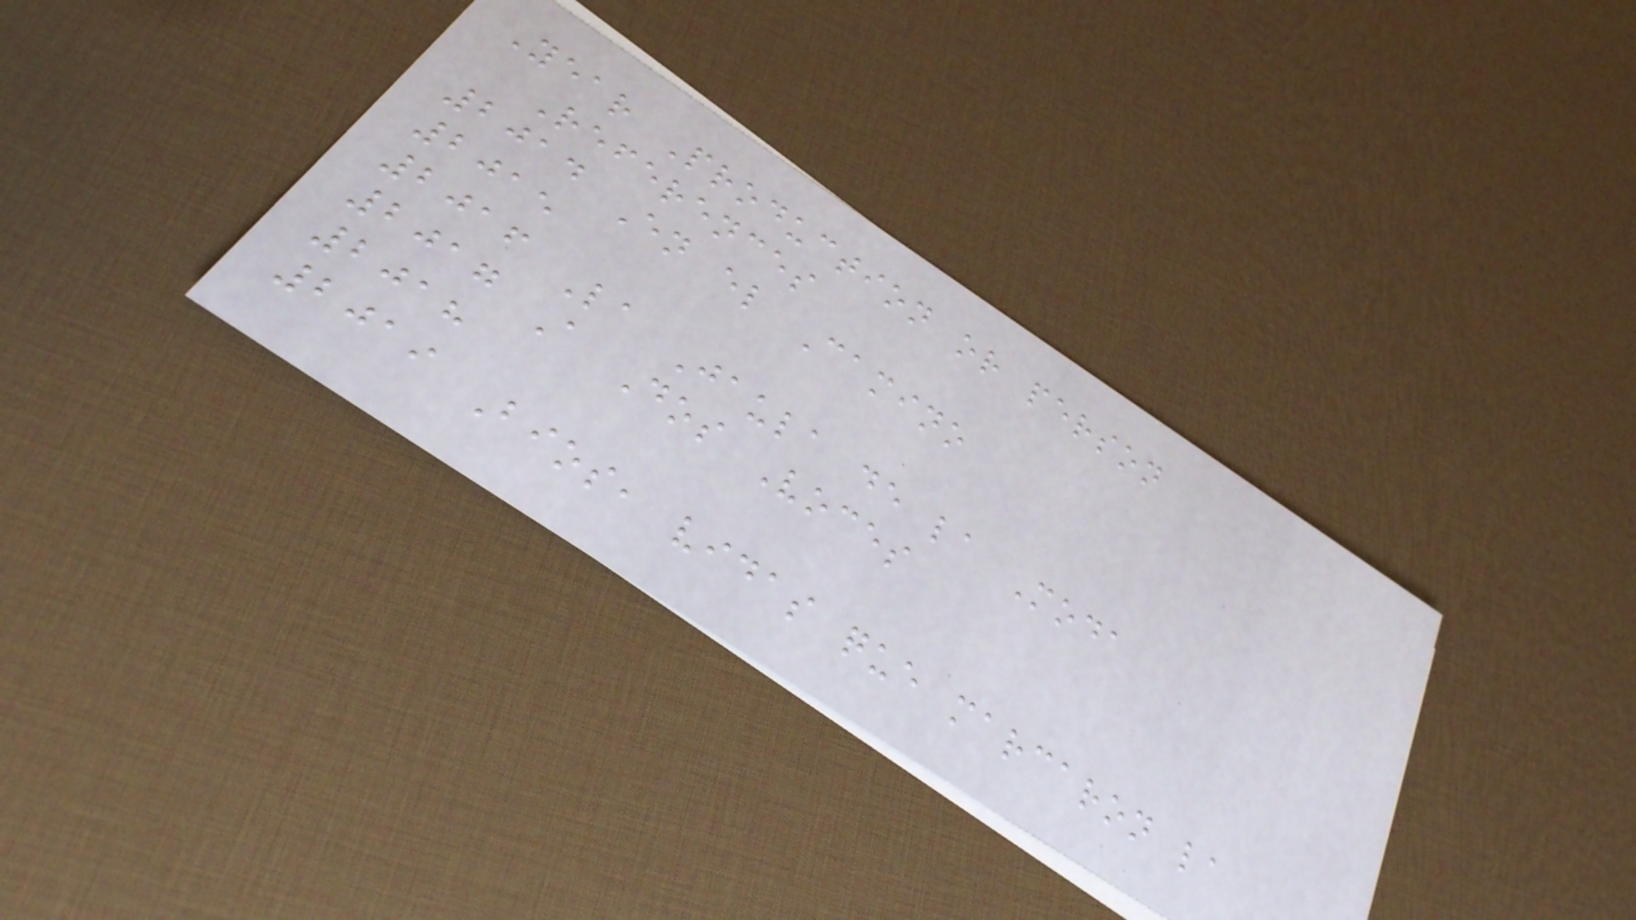Year Production or person
References
2014 En el Camino
2015
2016 La Jaula de la Moda
2017 A Dos Voces
2018
2019 Bios, vidas que marcaron la
